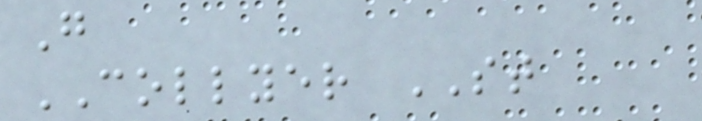G
COLLYER ST
